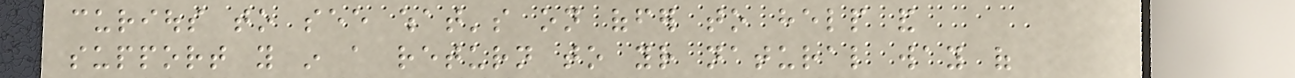curious to see what's on offer to help and
support you in a return to your natural way of
